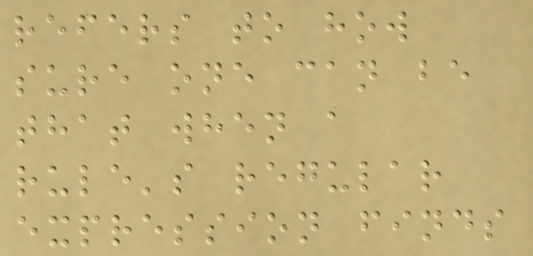refers to how
sure one can be
that when a
rule's regular
expression finds
